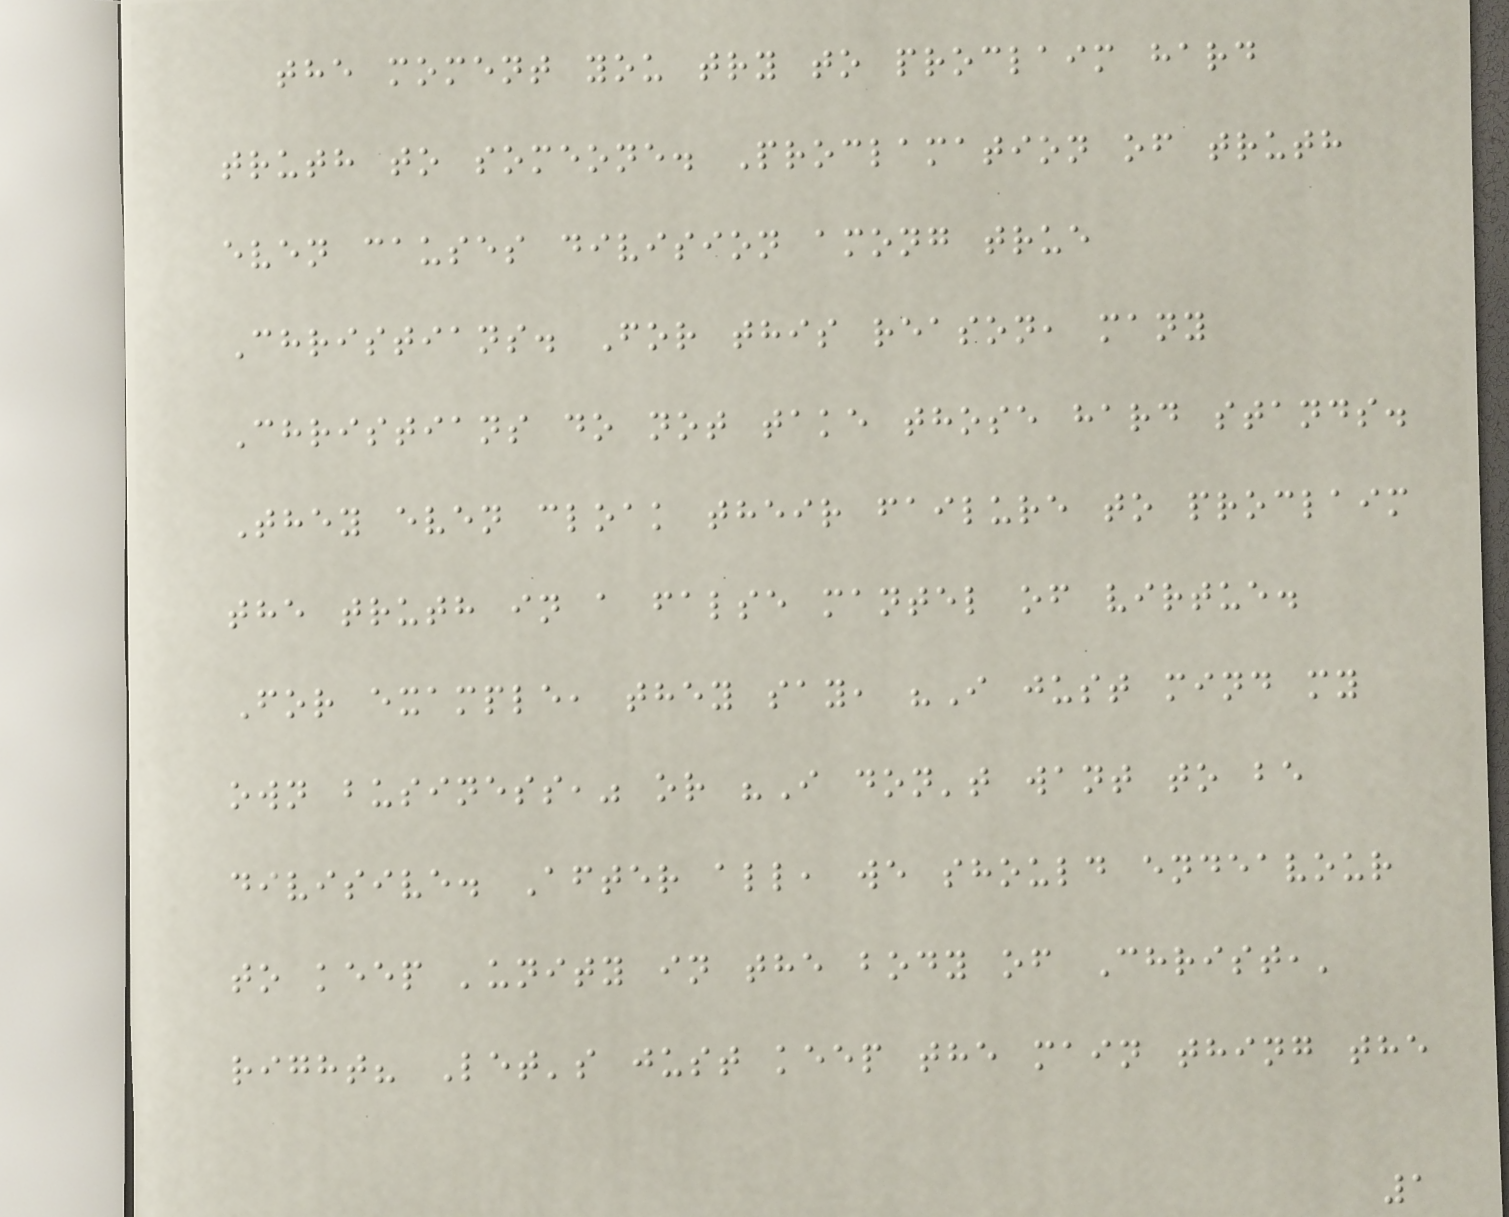the moment you try to proclaim hard
truth to someone. Proclamation of truth
even causes division among true
Christians. For this reason, many
Christians do not take those hard stands.
They even cloak their failure to proclaim
the truth in a false mantel of virtue.
For example, they say, "I just mind my
own business," or "I don't want to be
divisive. After all, we should endeavour
to keep 'unity in the body of Christ,'
right? Let's just keep the main thing the
1
